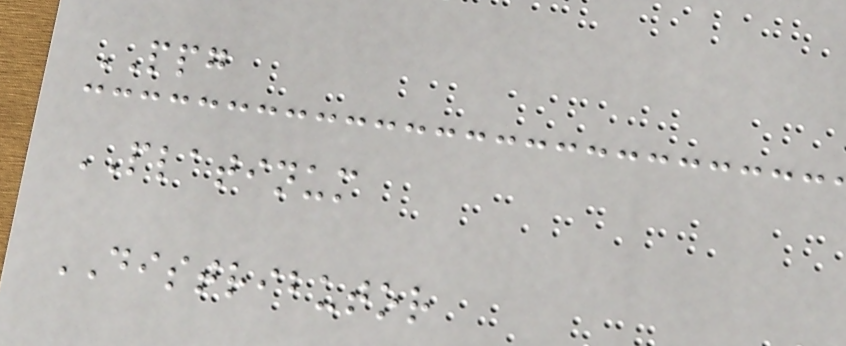PPG
PLATINUM
DISTRIBUTOR
